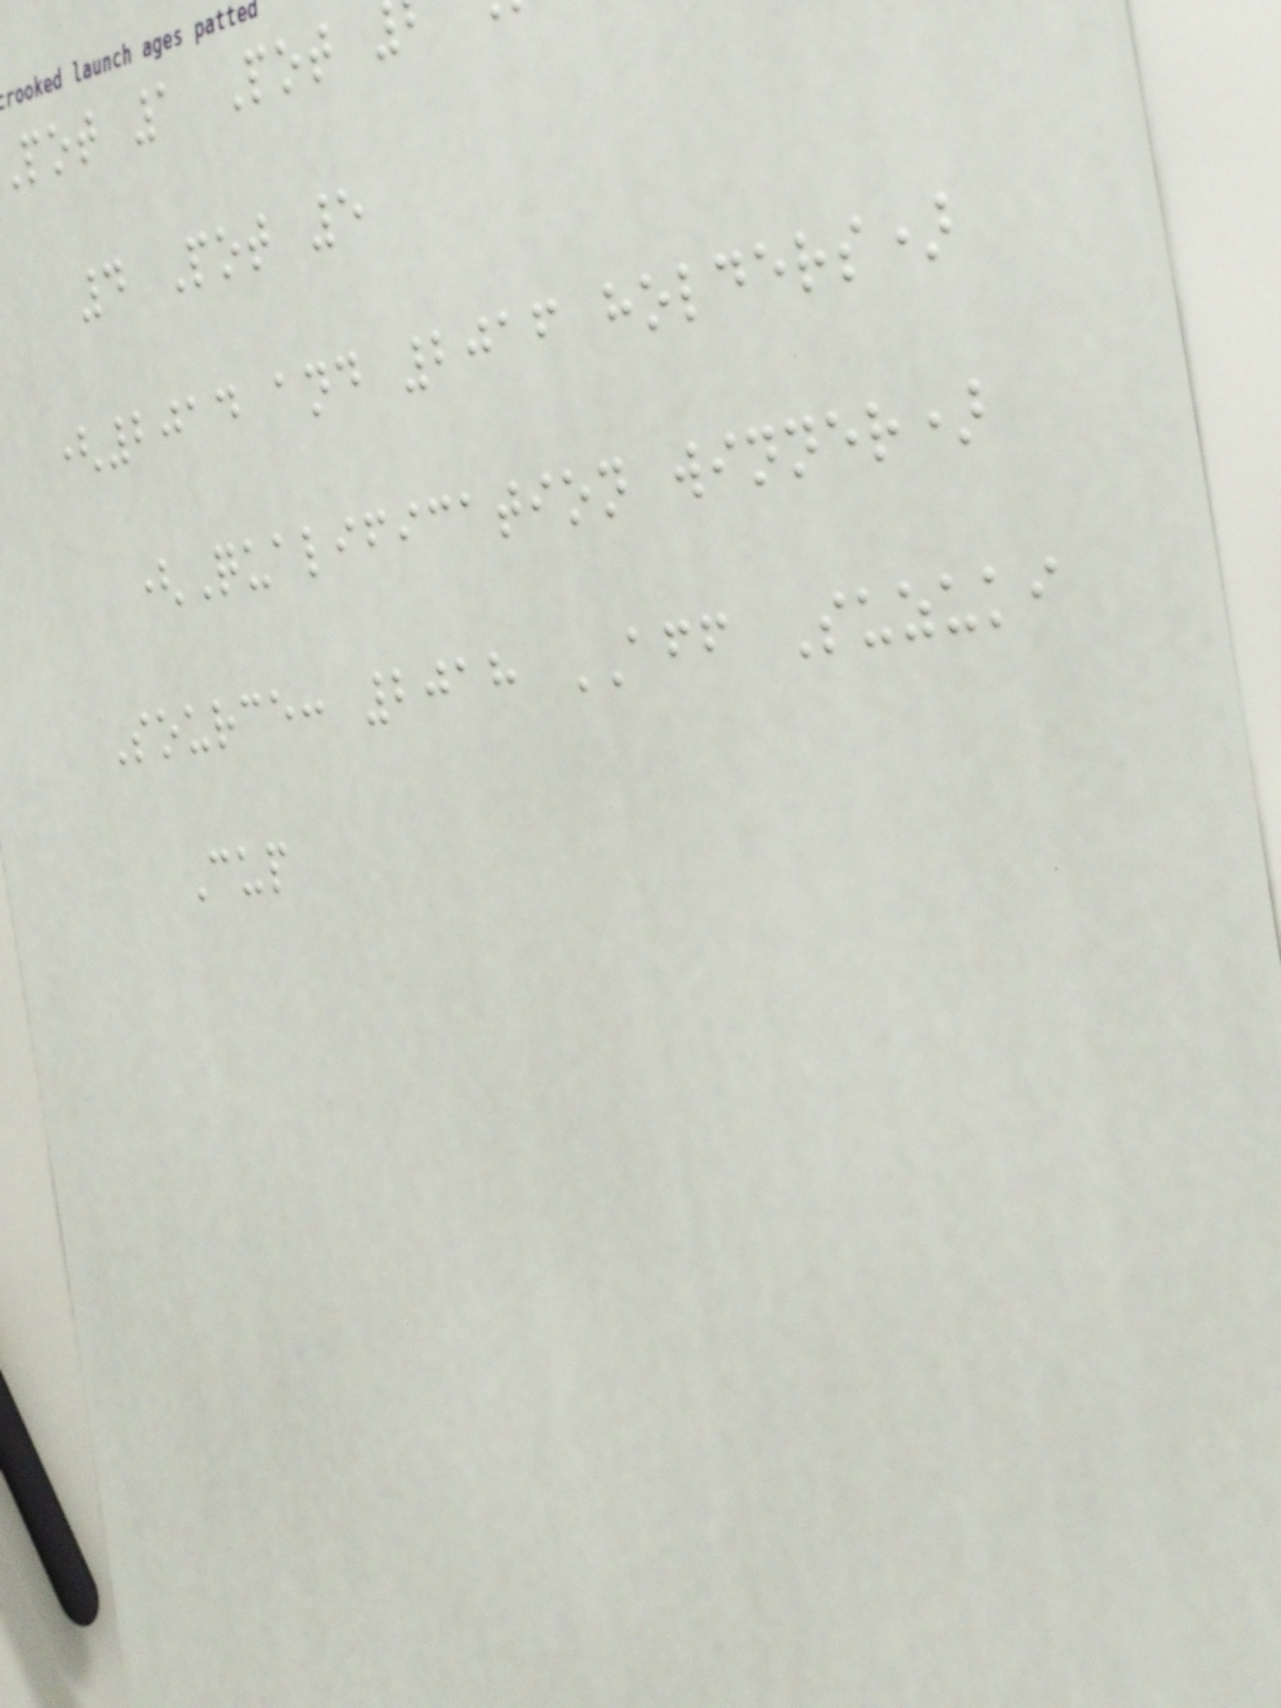pot 1 Pot
4 Pot 5
(2014 and 2016 holders)
(Qualification winner)
Source: 2018 AFF Suzuki
Cup
